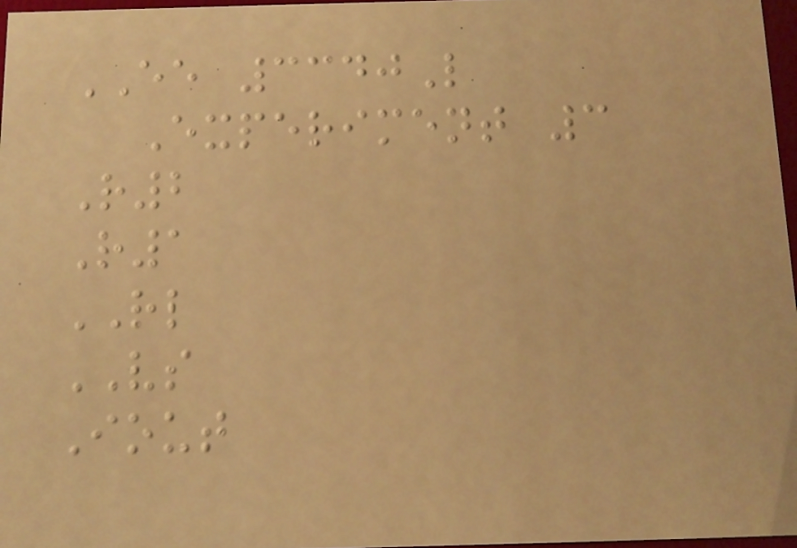EE 3340L
Experiment 3
R2
R1
RL
VS
Iout
